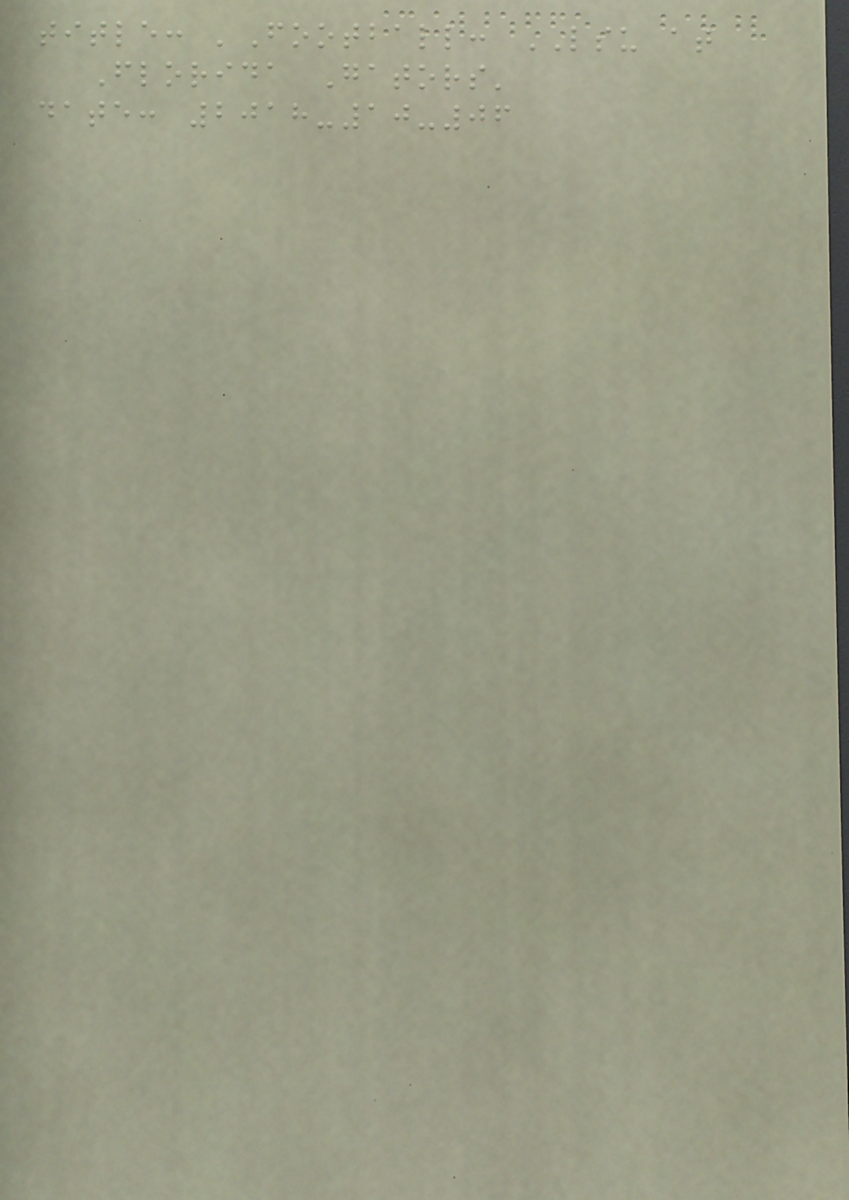title: 'Football: LSU at
Florida Gators'
date: 2018-10-06
